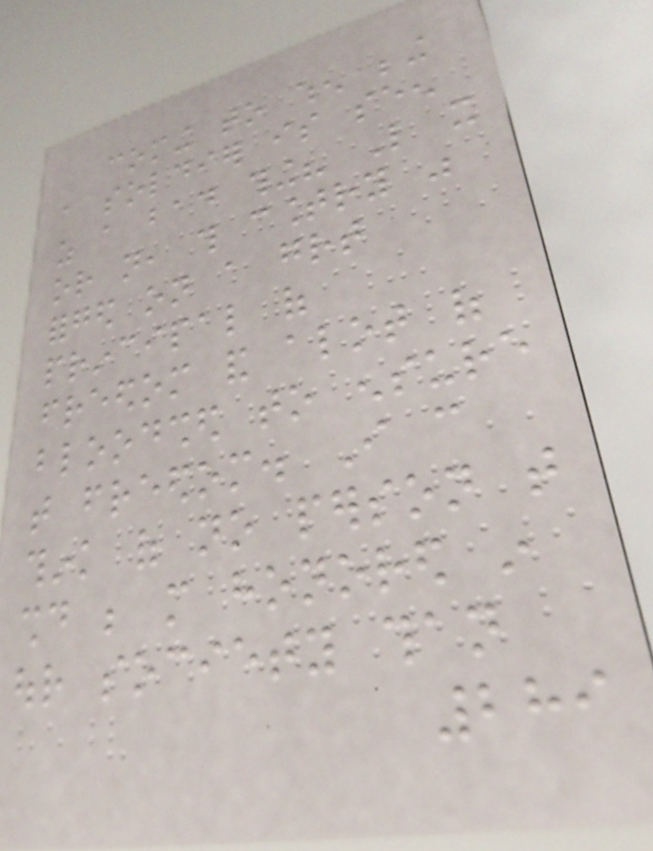coming to when being
a soldier is seen
as a bad thing? Like it
or not, this country was
forged on a great
principal of
freedom and alot of
bloodshed to ensure
that freedom. I can
think of no person that
should be more honored in
our society than
289
